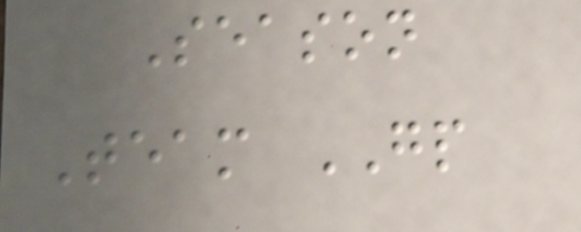Season
Team GP
